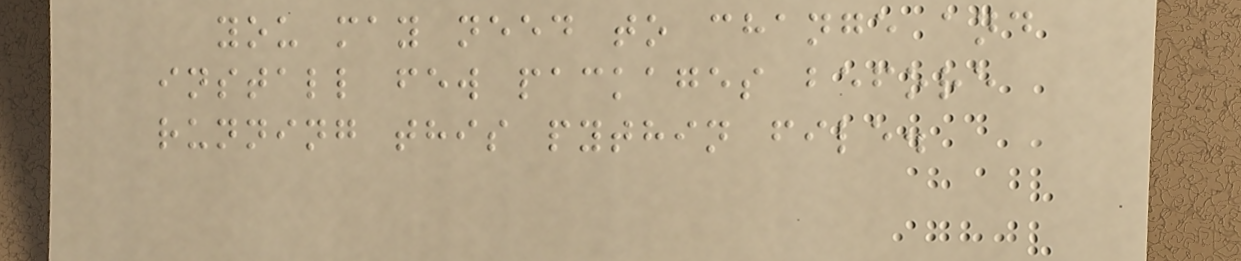you may need to change and
install few packages before
running this pythin file.
